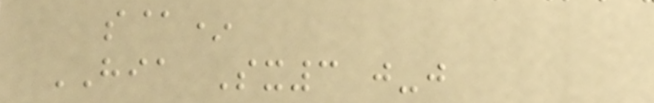s@*
HIA Sx3 j-j
